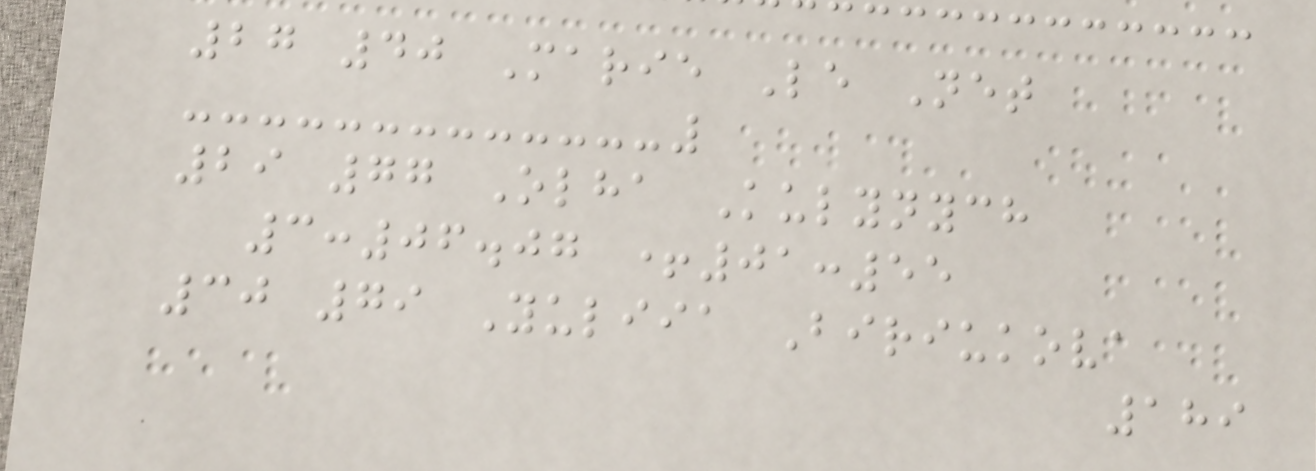27 40 Marie Le Net
29 77 Olha Kulynych
3:06.07 +01:55
30 79 Yuliia Biriukova
189
